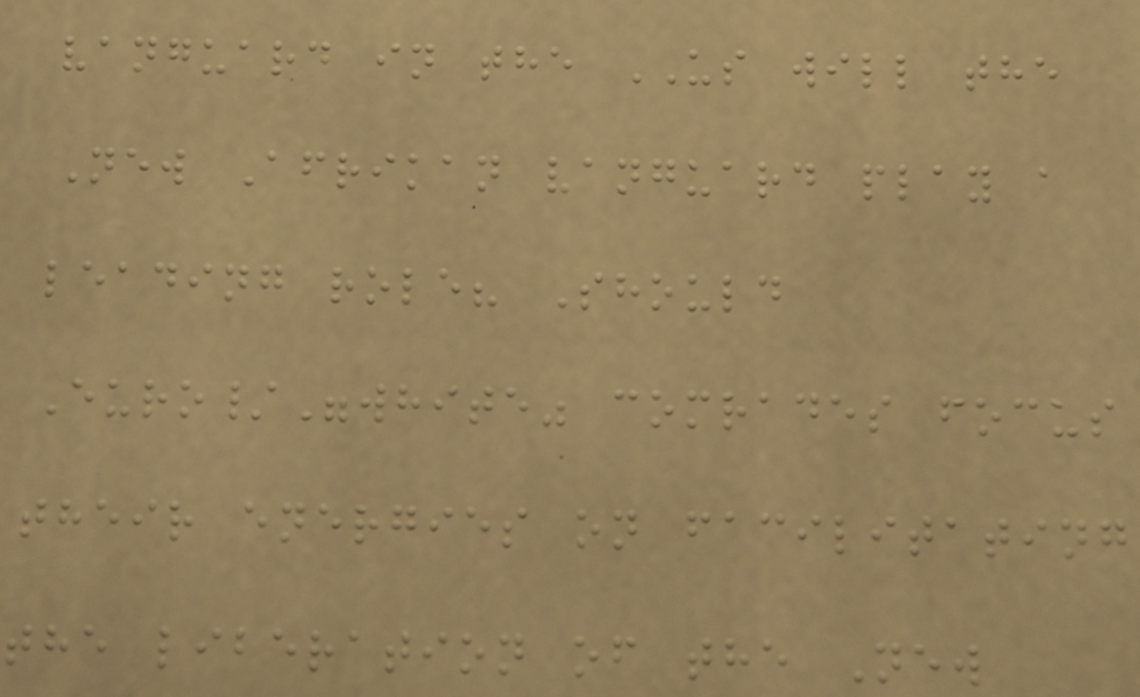vanguard in the US will the
New Afrikan vanguard play a
leading role? Should
Euro/"white" comrades focus
their energies on facilitating
the liberation of the New
